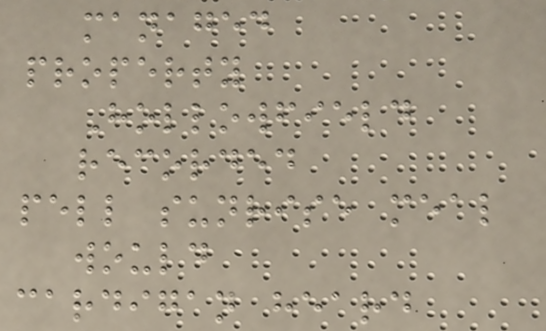managed
property
Hollowfield
recorded
pell sunrise meal
would
cardigan heard
